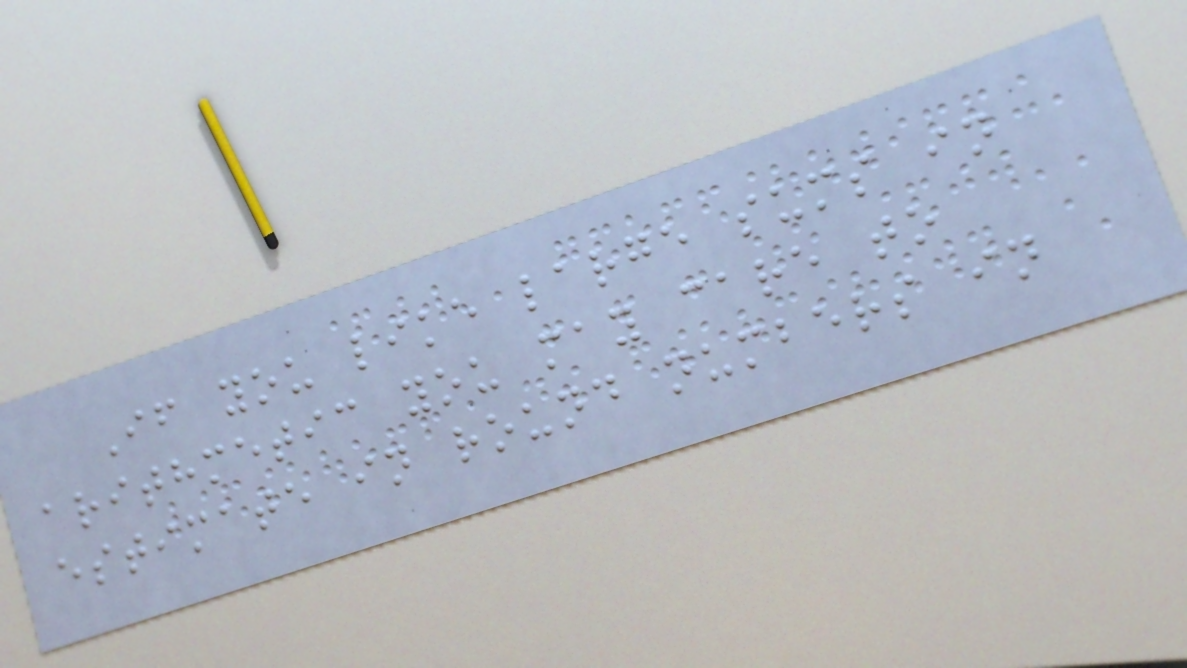If you like large sums in
arithmetic you may care to
estimate in round numbers in
